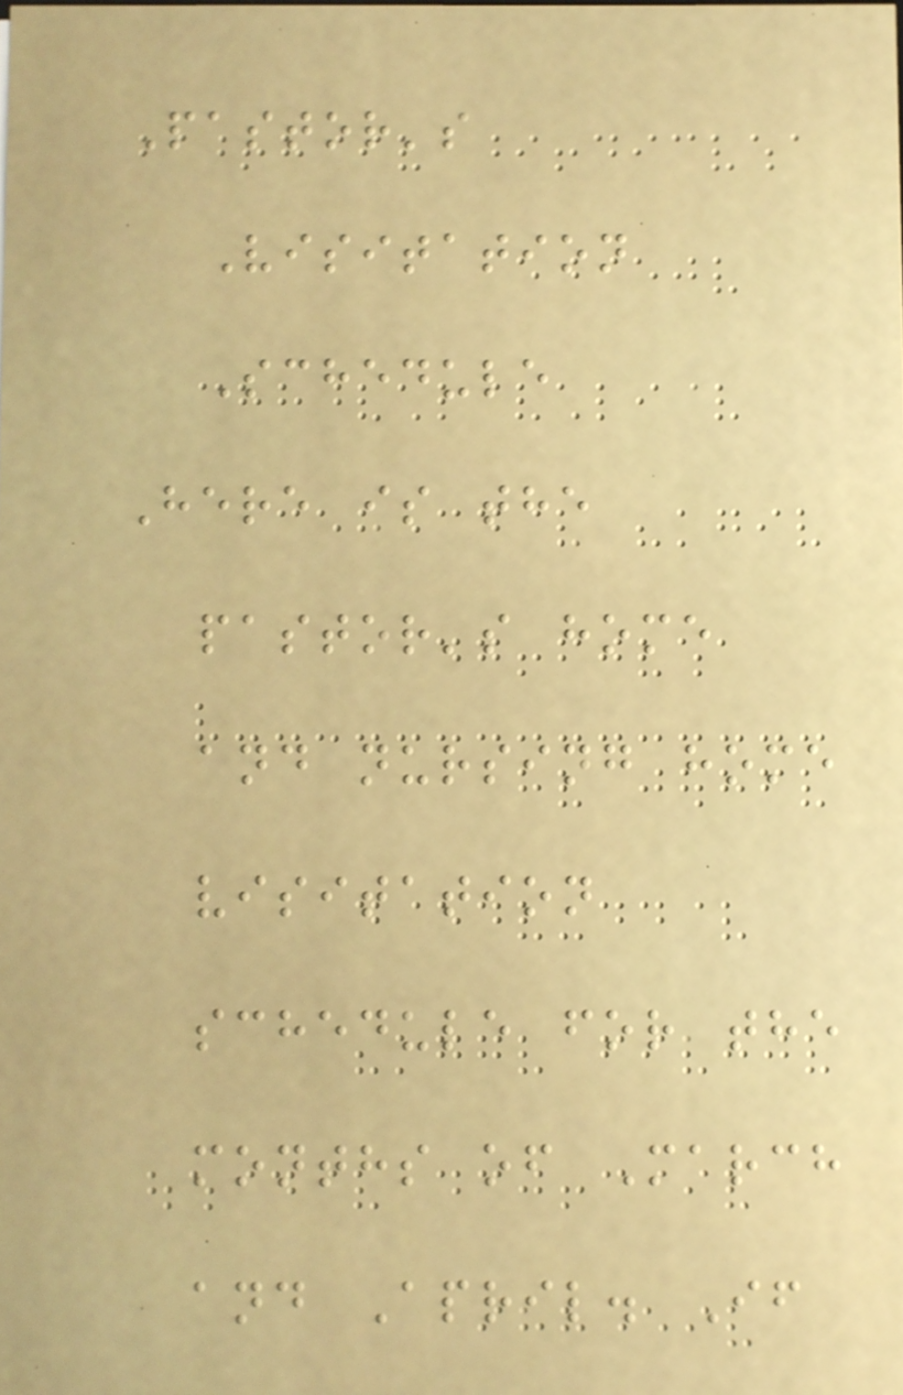Pastor's
Visitation
Schedule
Here is the
pastor's home
and nursing home
visitation
schedule for the
months of March
and April. If
